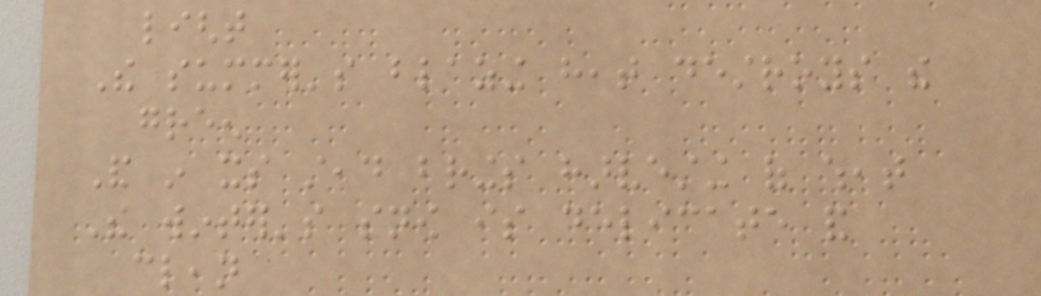light
The summer's blazing heat destroys the
green
And in its stead brings harvesting of wheat
The winter's snow is delicate and
clean
